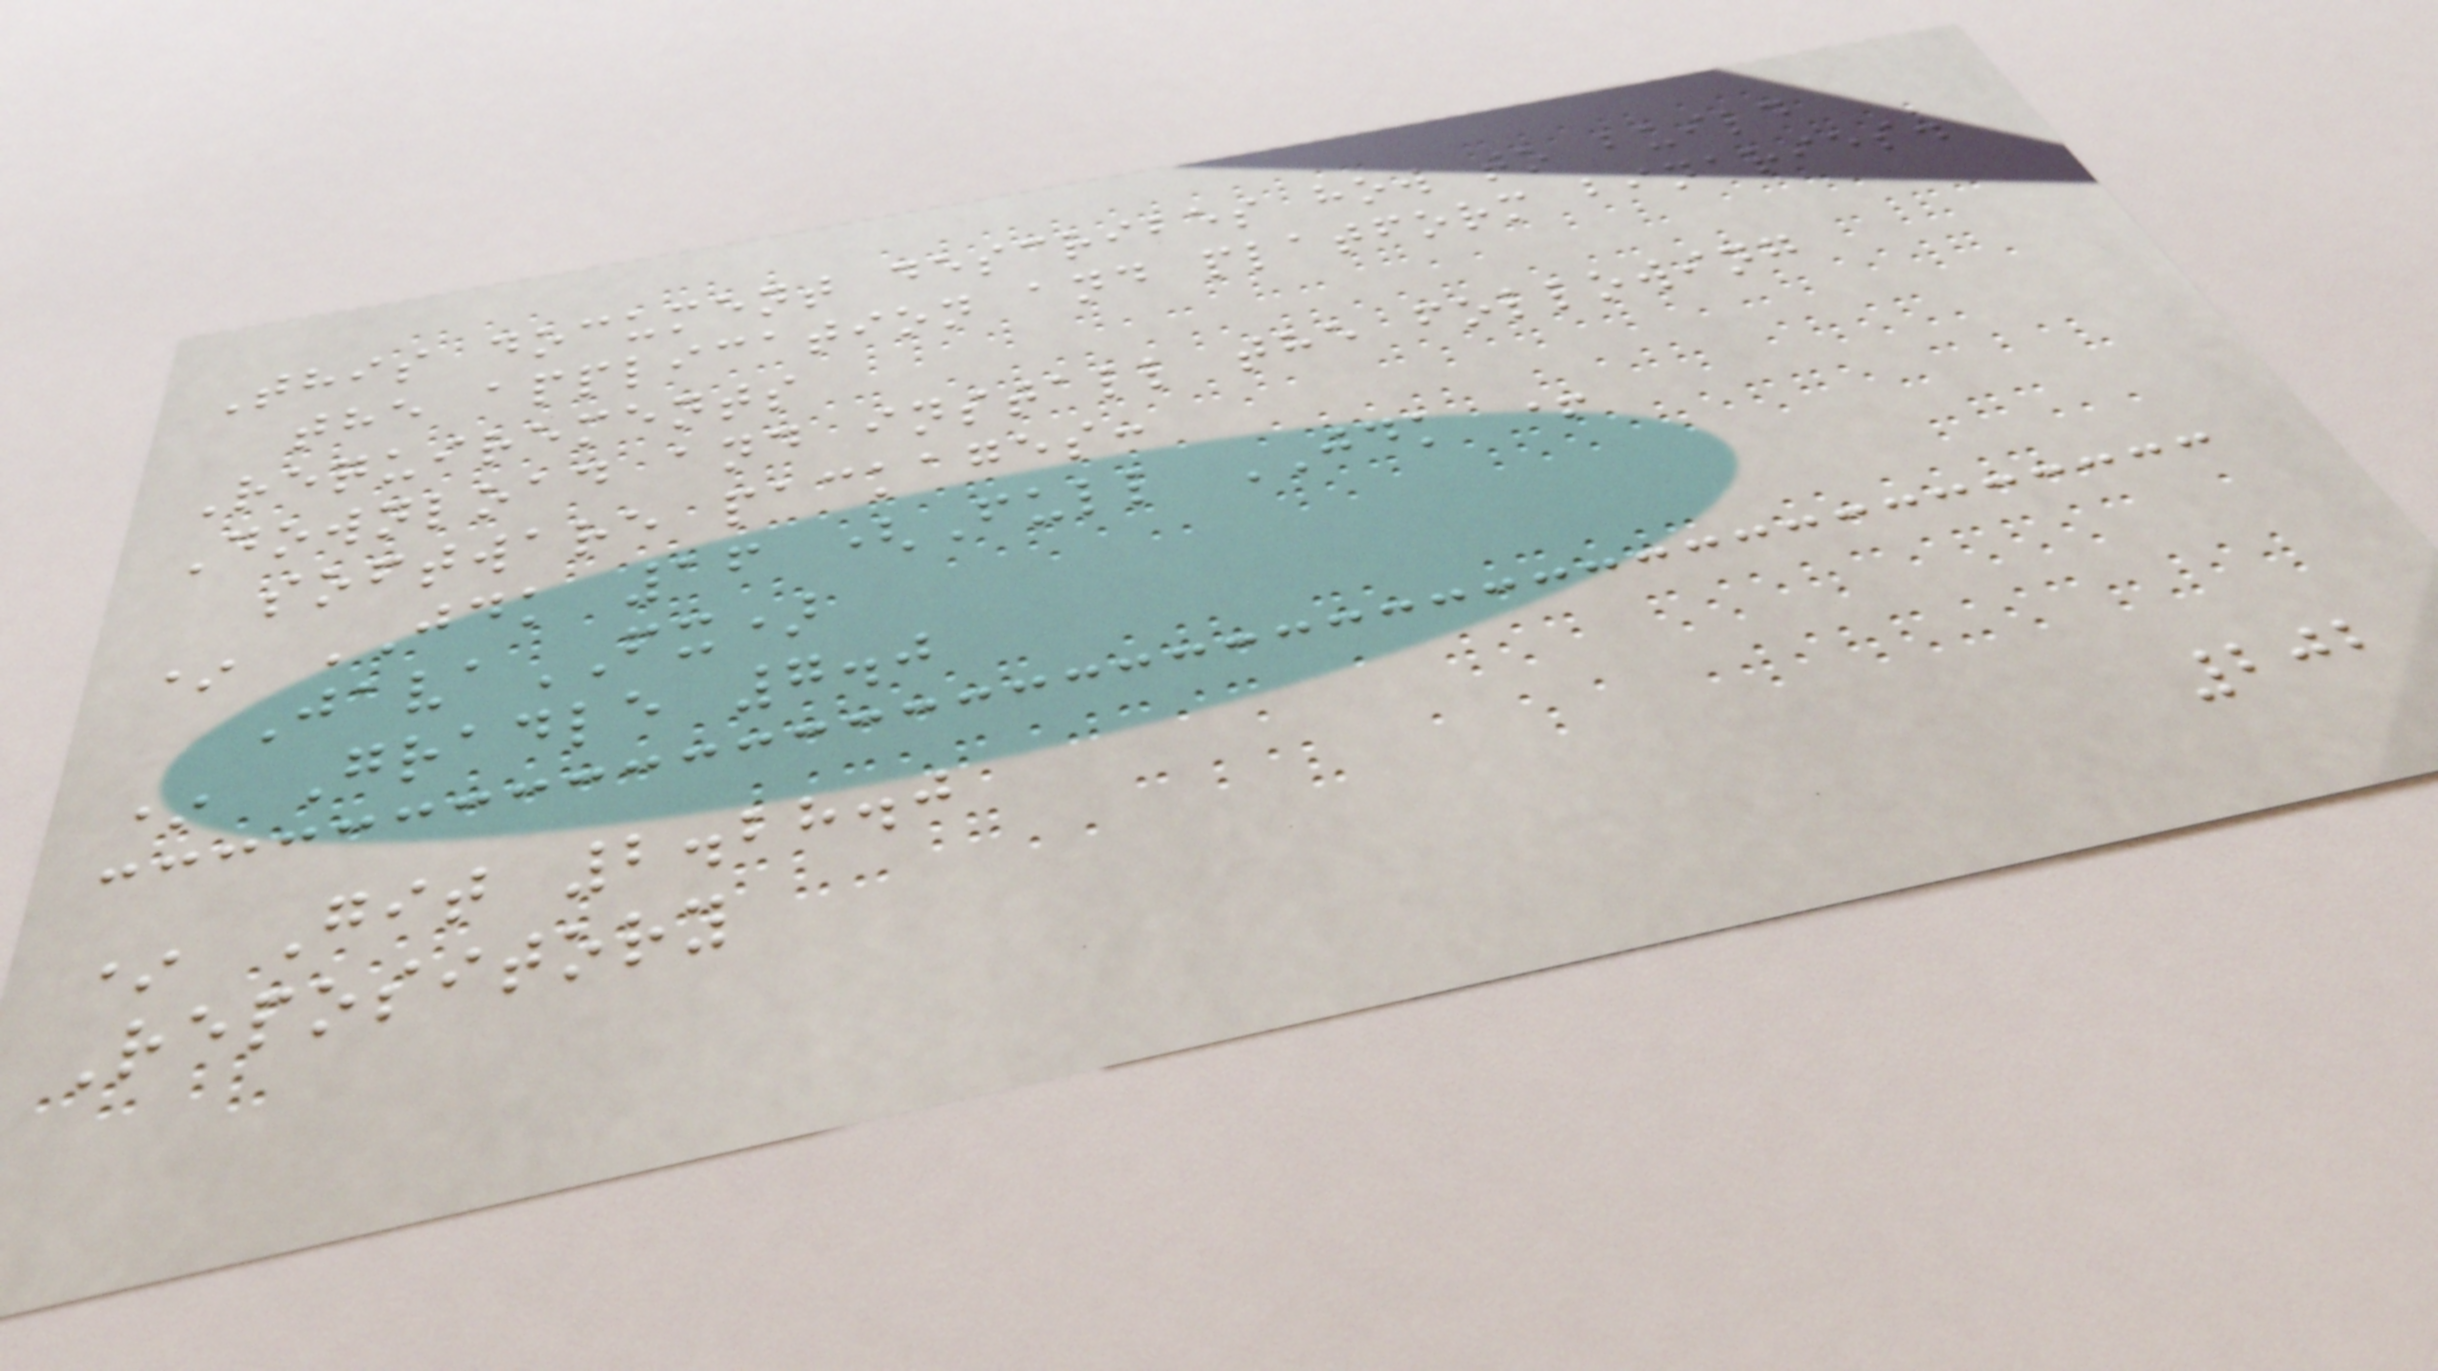This document describes how to build
the application and platform binaries.
Requirements
Download and install the following
software packages:
* JDK 16 (Full JDK +
JavaFX)
* Gradle 7.0
* Git 2.28.0
Repository
202
